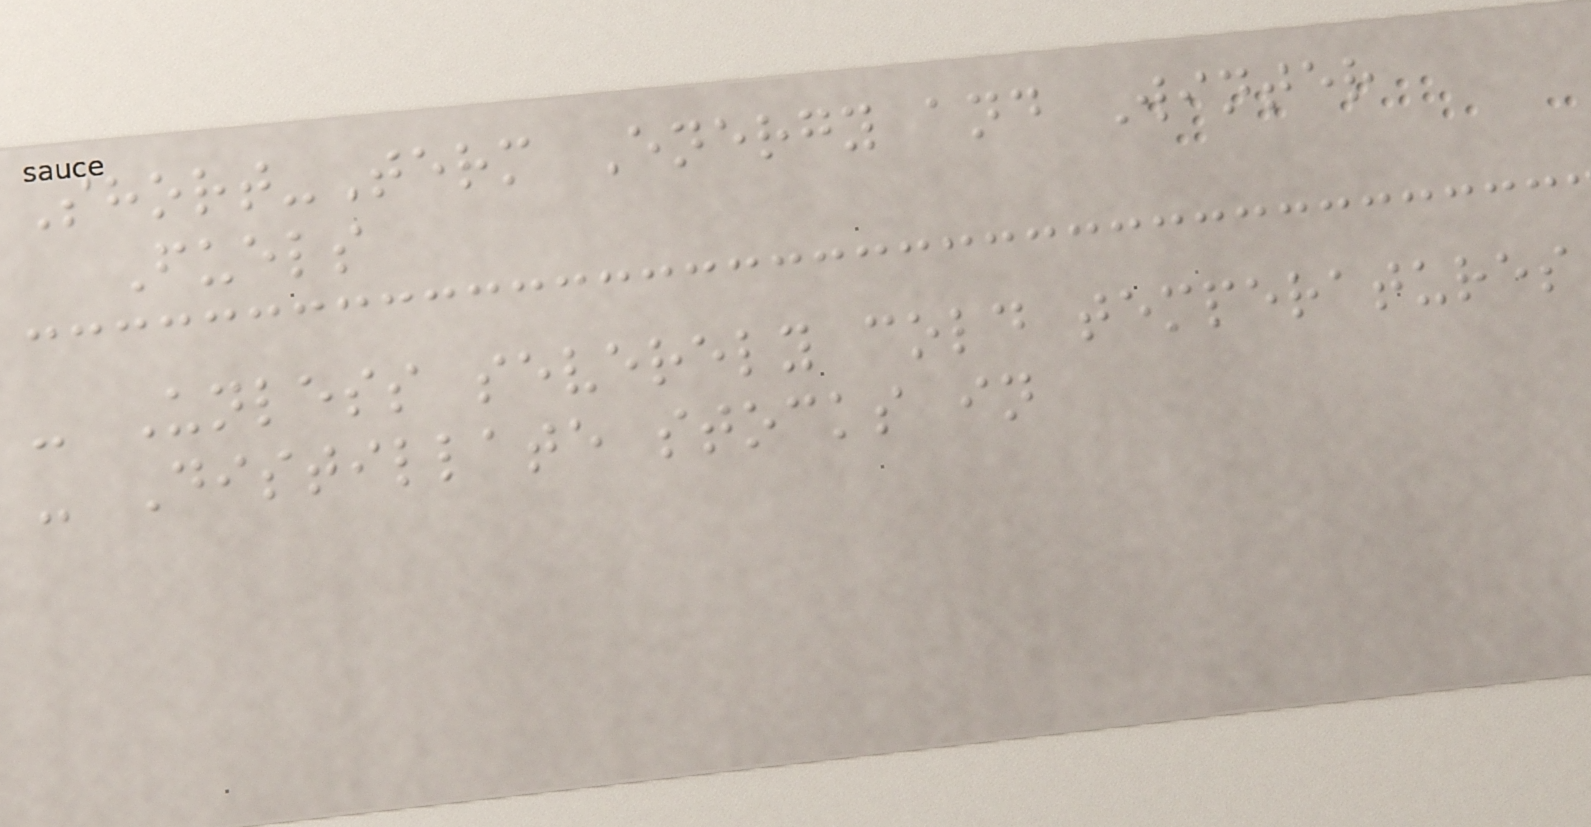Short-Term Energy and Winter
Fuels
- Unless severely cold temperatures
- Distillate stocks in
